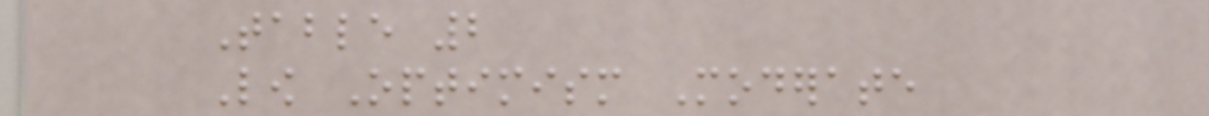Table 2
Low Optimism Moderate
